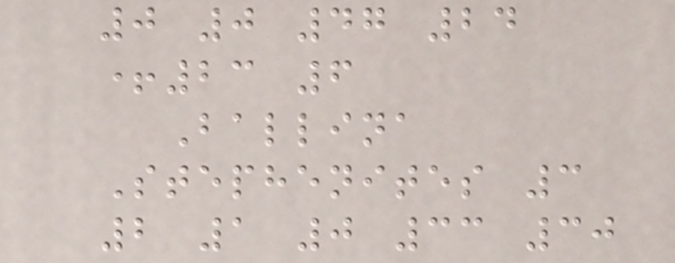0 0 47 24
+23 6
Ballina
Stephenites 3
2 1 0 33 30
